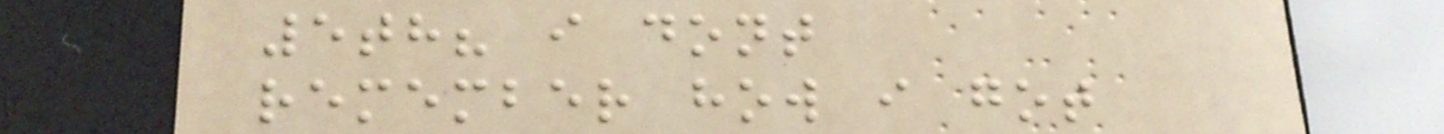5th? i dont
remember how i got
